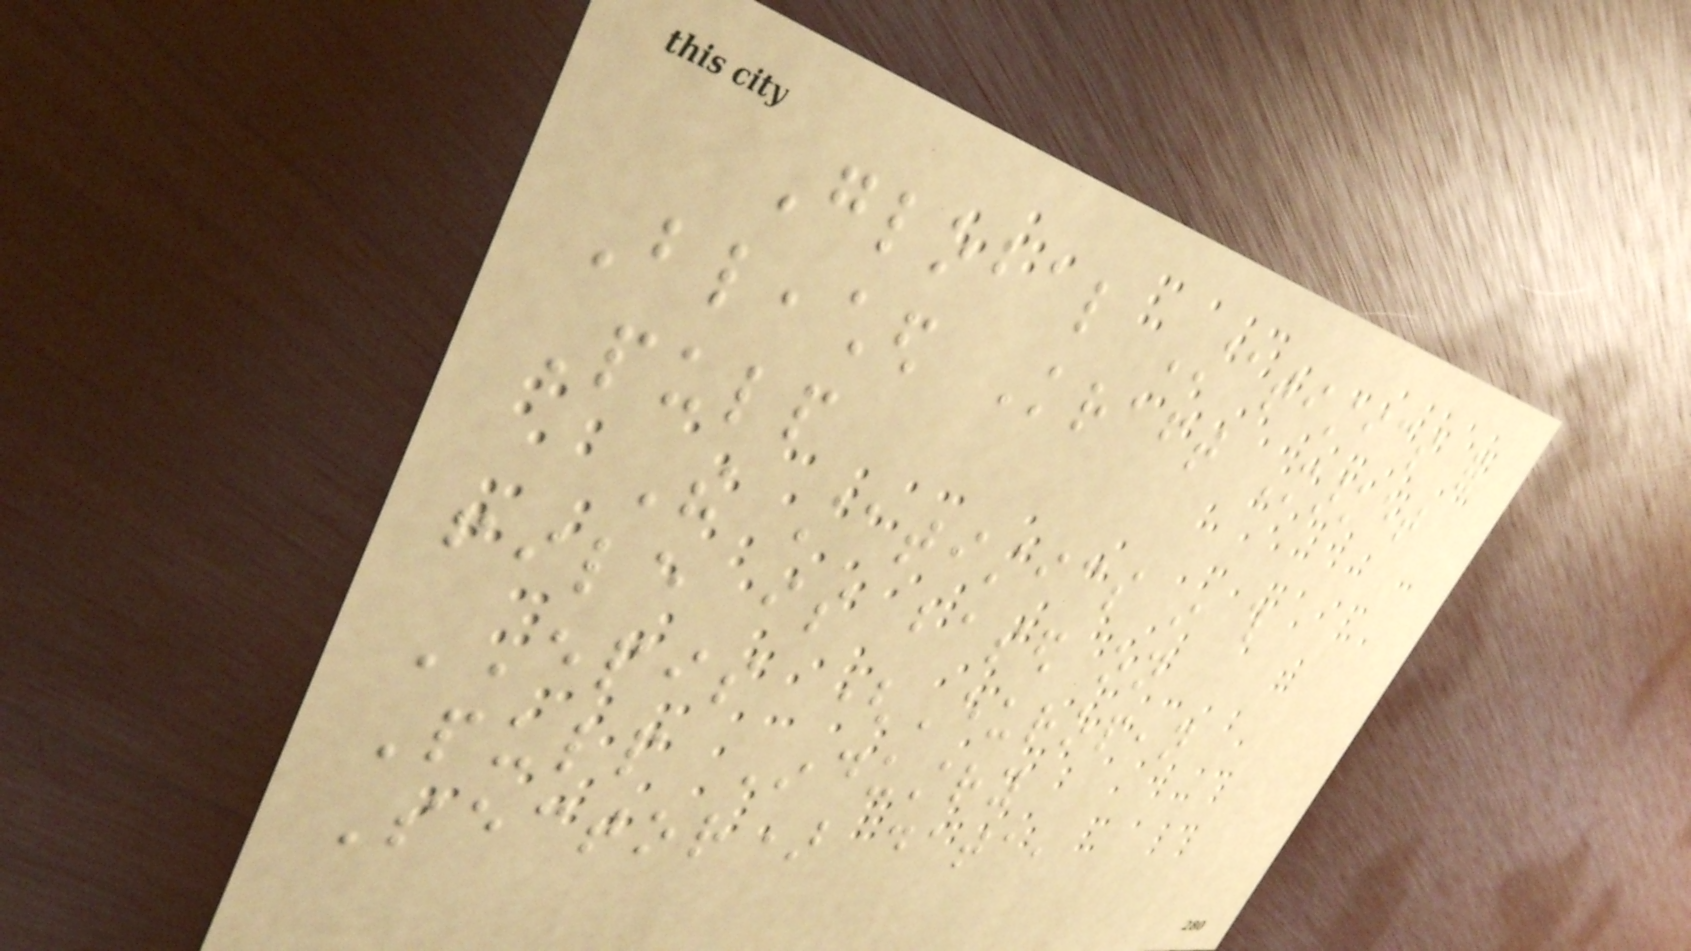Global Statistics for
Bleached Kraft Market
Pulp
The statistics in this
file is based on
EPIS (European
Pulp Industry
Sector) data,
